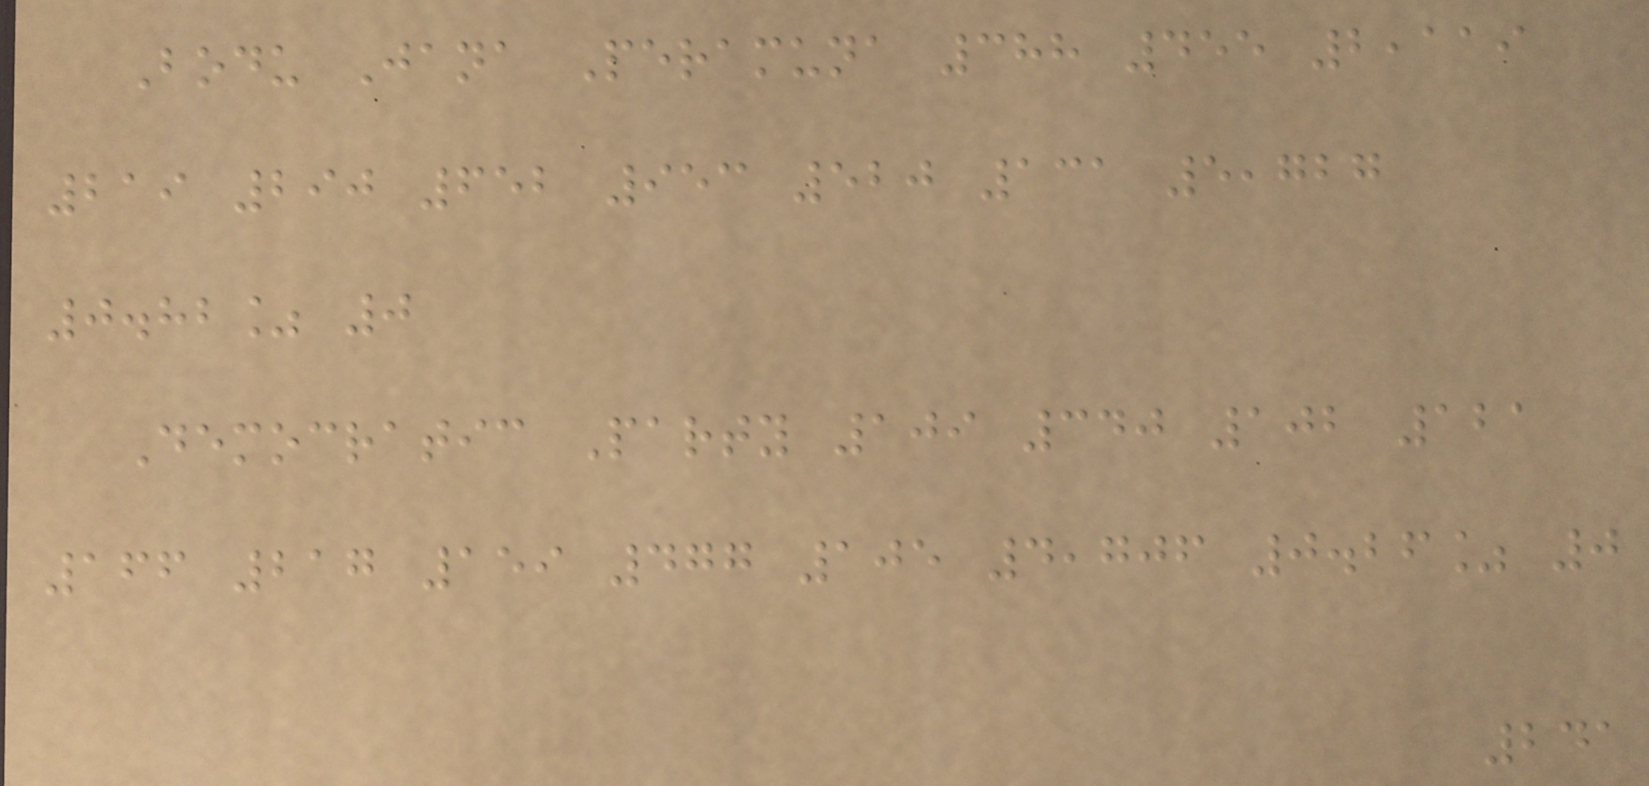Bodu Jana Peramuna 388 455 2,119
219 290 652 953 520 131 5,727
0.82% 0
Democratic Party 109 340 102 121
166 217 159 477 105 4,706 0.26% 0
241
